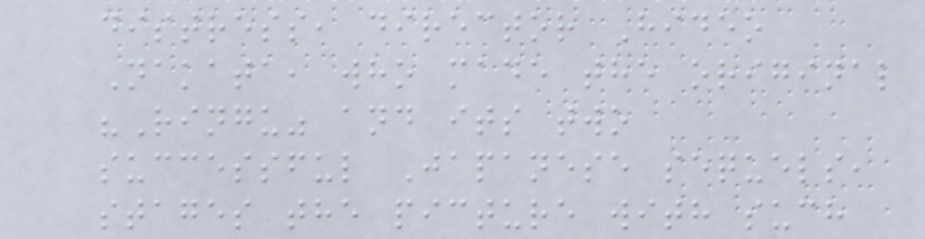distress, director Hideo
Nakata, who made the original
"Ringu" and its two
successful Japanese sequels,
stages the picture with such
